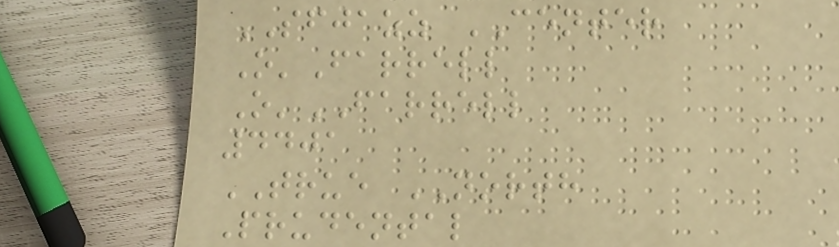SFJAZZ CENTER
O'Farrell
O'FARRELL
4401
TRUE NORTH
Prudental
